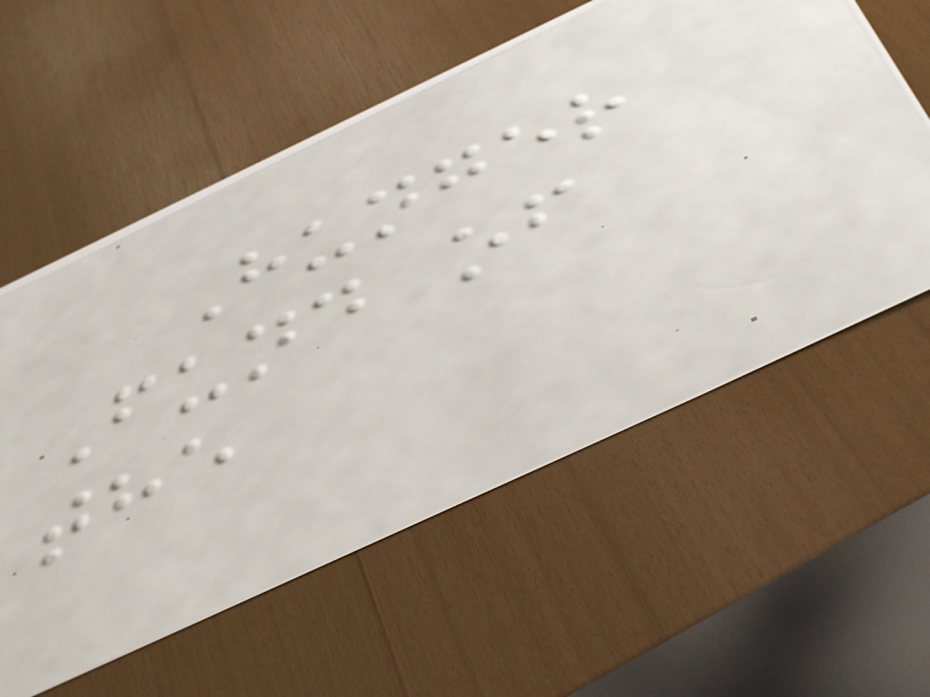Hunger
Fund of
the
